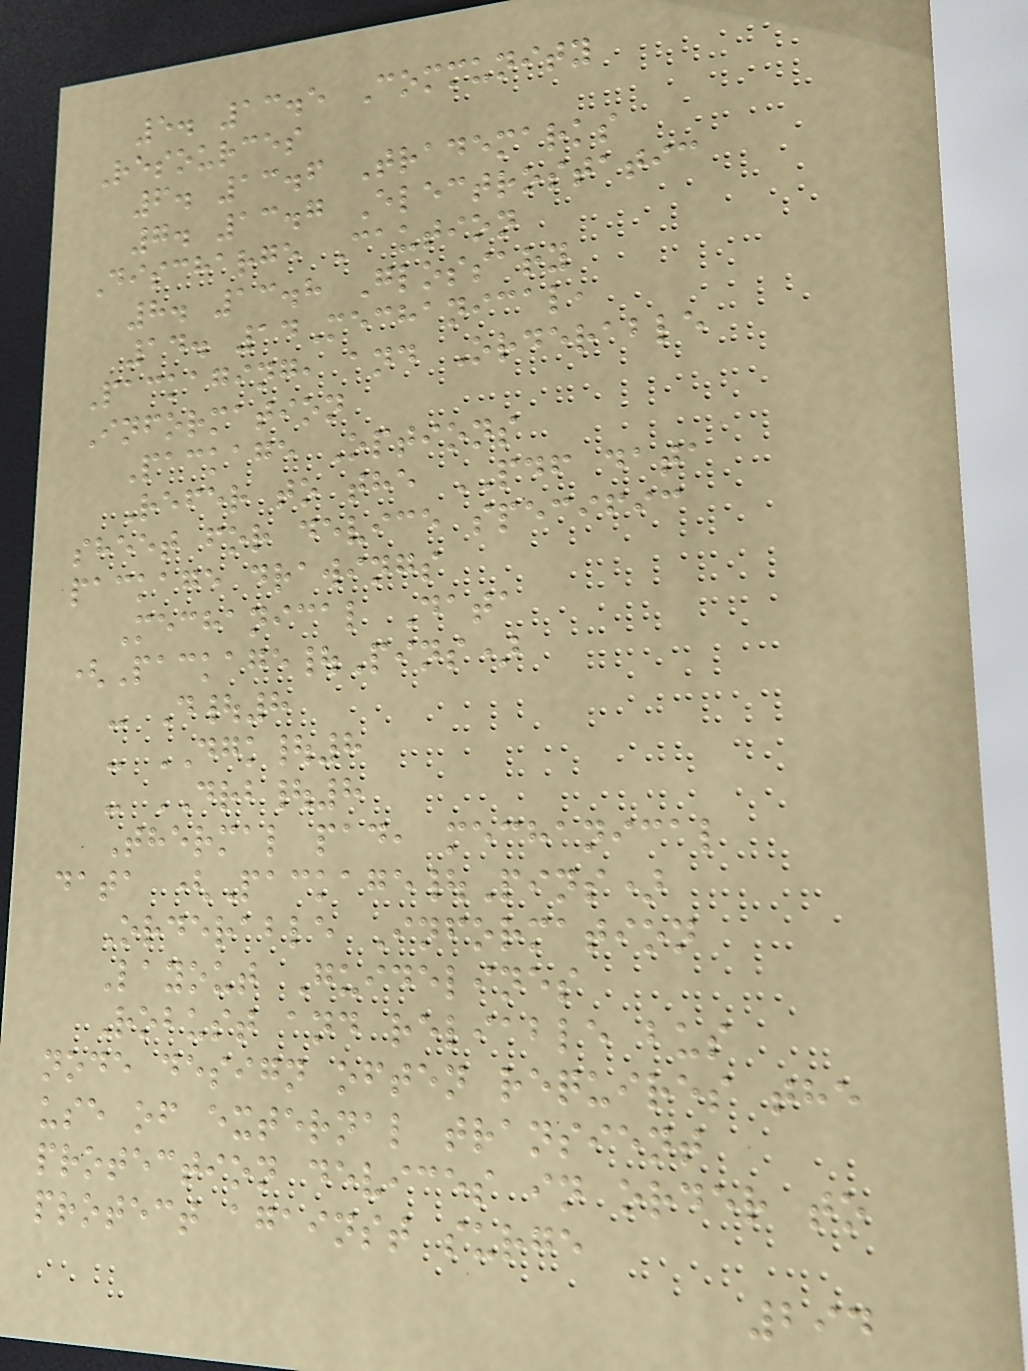5. 13.5 Community
Resources
6. 13.6 Trademarks
7. 13.7 Electrostatic
Discharge Caution
8. 13.8 Glossary
14. 14Mechanical,
Packaging, and Orderable
Information
Package Options
Refer to the PDF data
sheet for device specific
package drawings
Mechanical Data
(Package|Pins)
- D|8
- DGK|8
- DRB|8
Thermal pad, mechanical
data (Package|Pins)
Orderable Information
Layout Guidelines
Robust and reliable bus
node design often requires the
use of external transient
protection devices in order to
protect against surge
294
